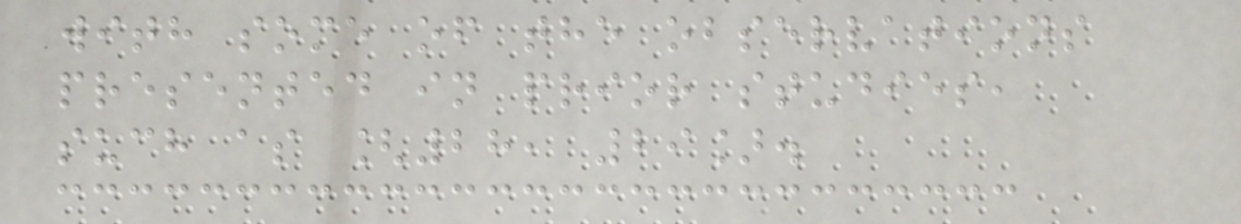with some of the observations
presented in prior studies,
such as [28, 29].
